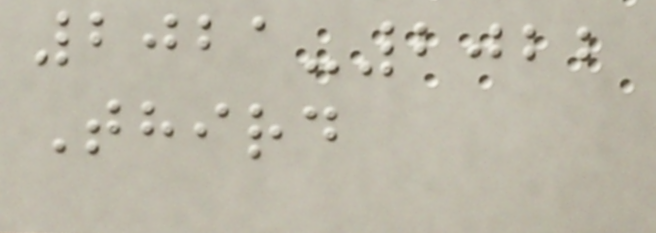2021-2022
Third
